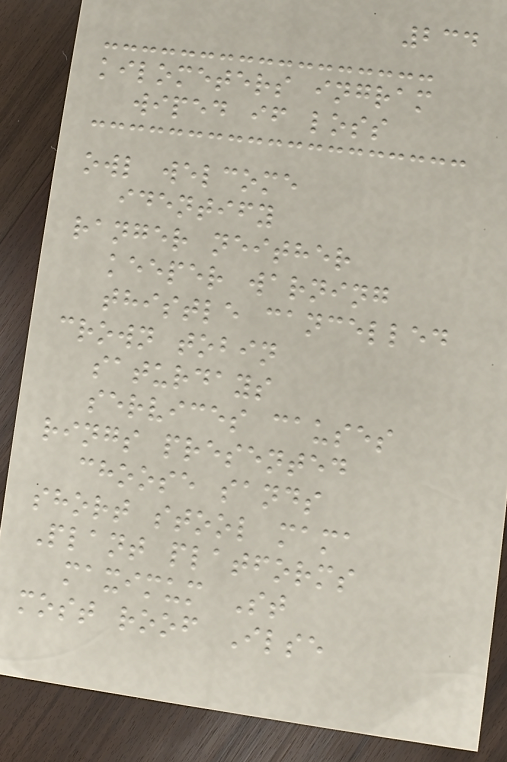234
kilometers ingram
wiped if loss
owl welcome
identify
ranger neither
keeper warning
thistle cancelled
crown tobin
saturdays
services causes
rings presented
choose sands
short stool mama
Plant platforms
maximum St
most roof Ilse
